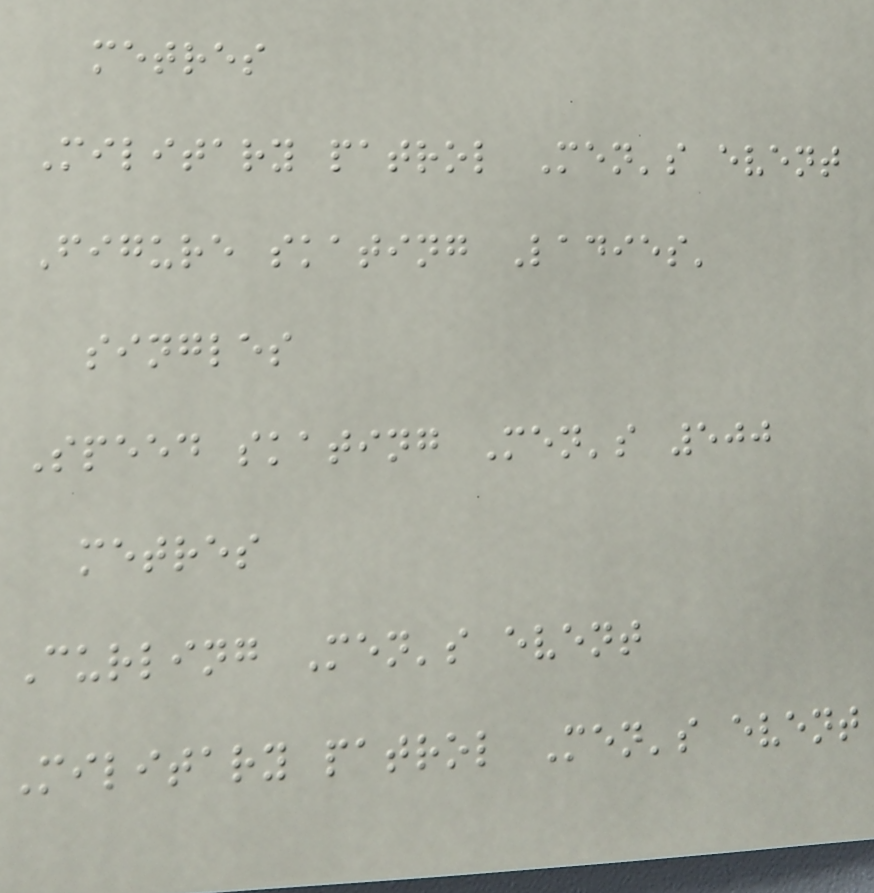metres
Military patrol Men's event
Figure skating Ladies'
singles
Speed skating Men's 500
metres
Curling Men's event
Military patrol Men's event
